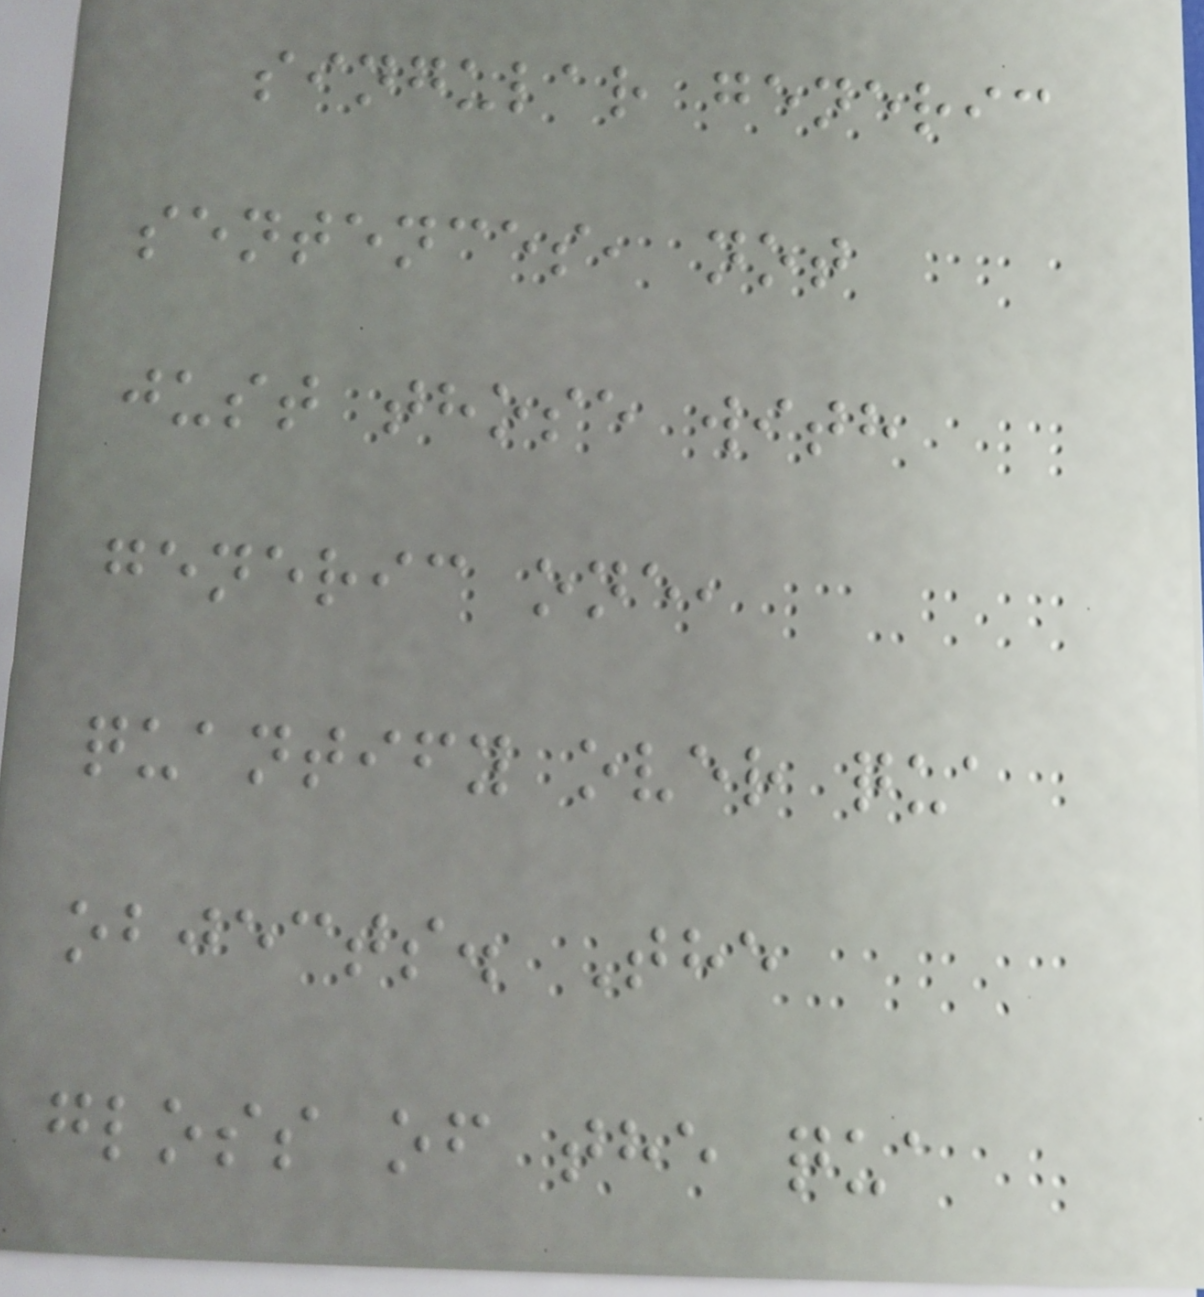singular generic
sentences, not
just those with
generic one,
quantify over qua
objects. The
gloss of the qua
